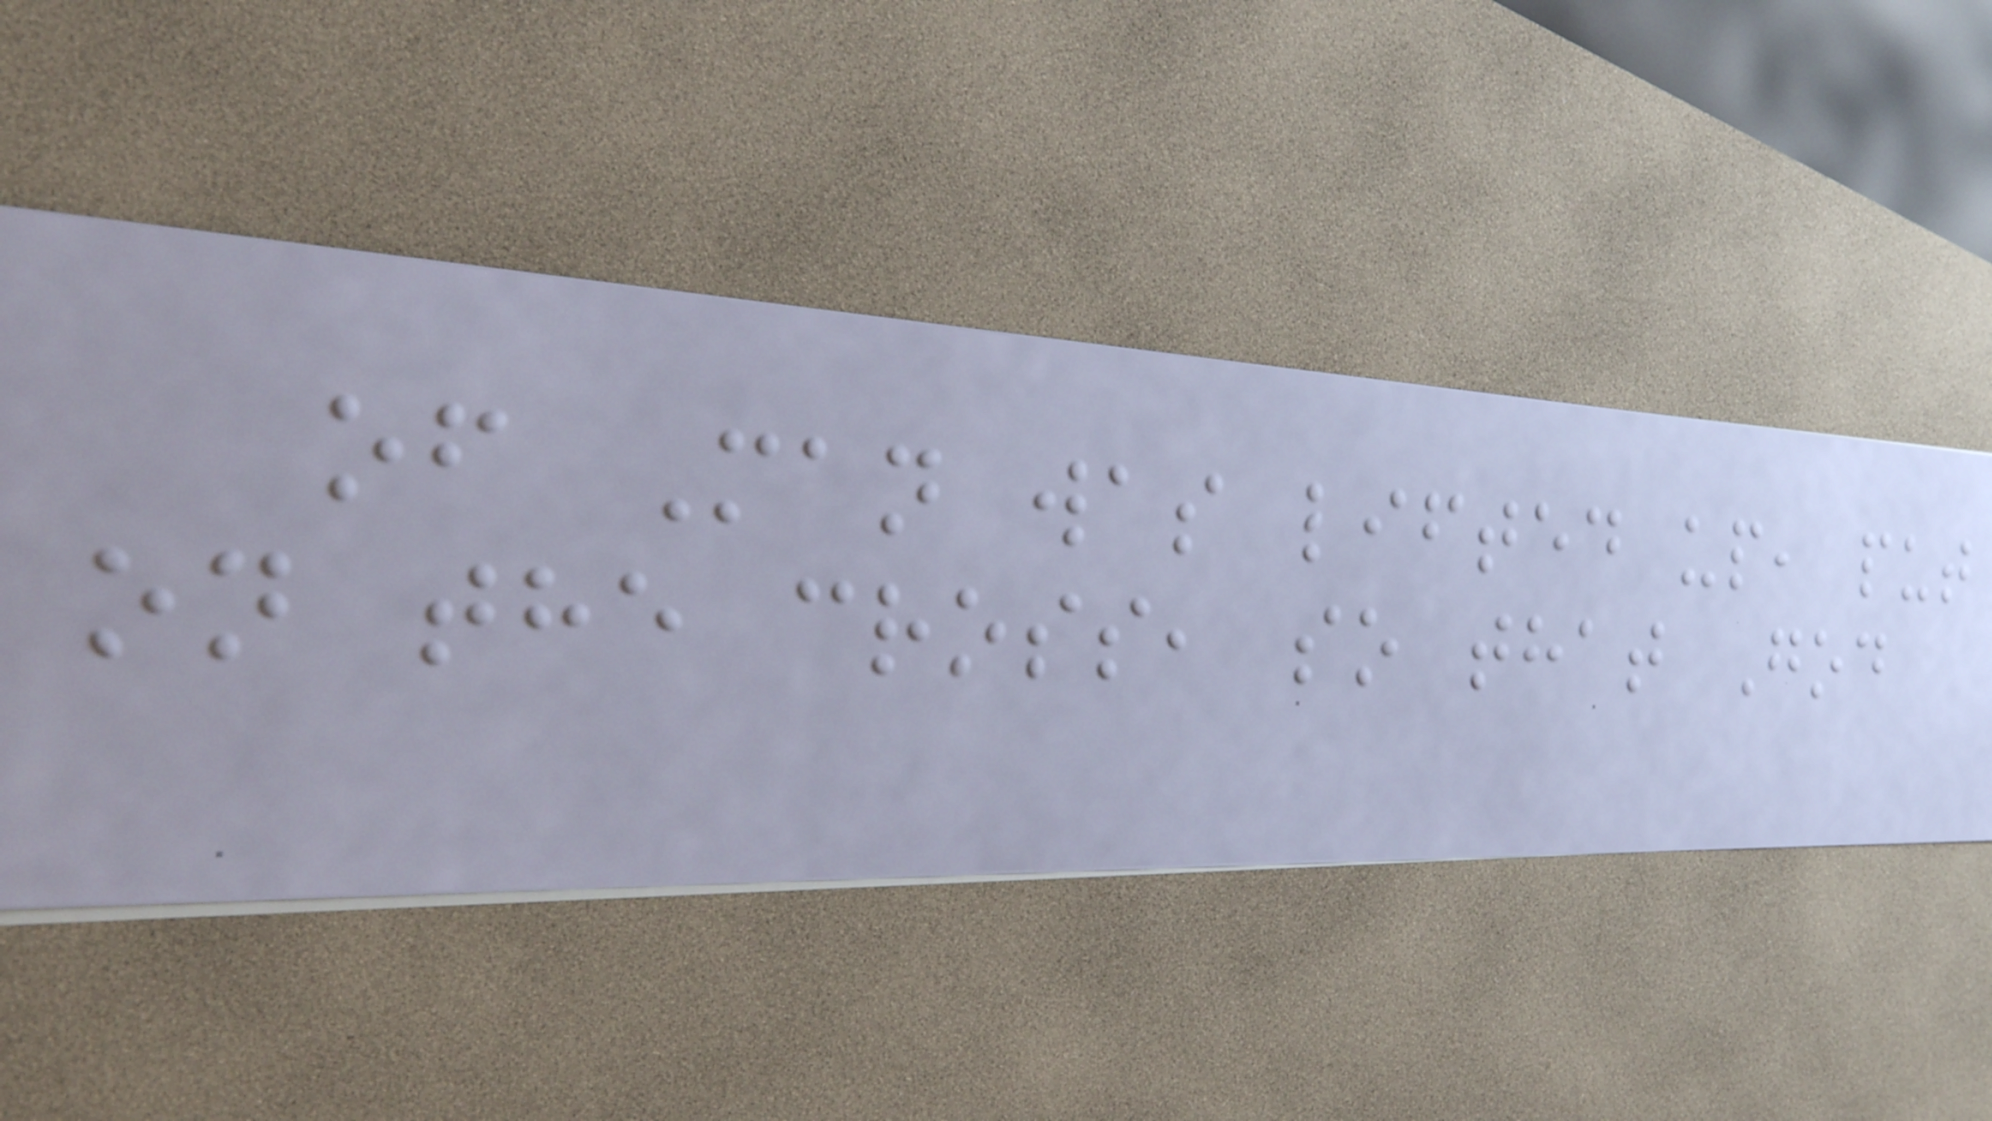of Man was lifted up, put
on the cross, so that God
